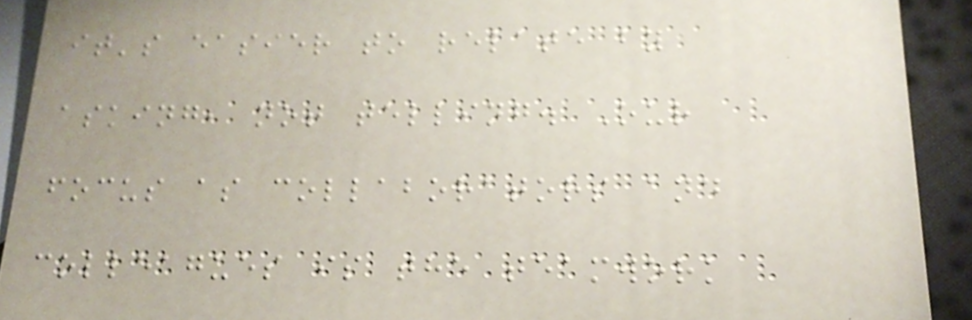it's easier to relate by
asking, not telling. Our
focus as collaborators and
colleagues is the teamwork
